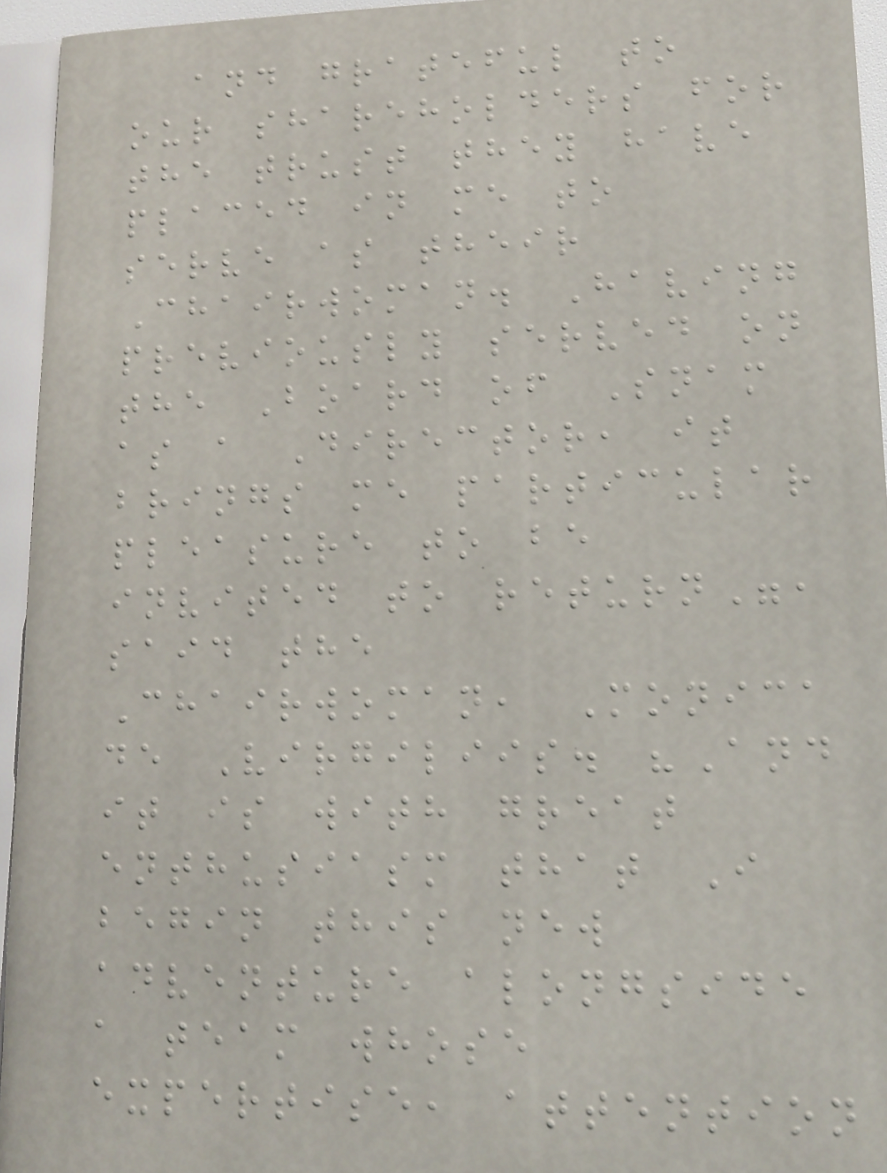and grateful to
our shareholders for
the trust they have
placed in me to
serve as their
Chairwoman. Having
previously served on
the Board of Snam
as a Director, it
brings me particular
pleasure to be
invited to return",
said the
Chairwoman, Monica
de Virgiliis. "And
it is with great
enthusiasm that I
begin this new
adventure alongside
a team whose
expertise, attention
